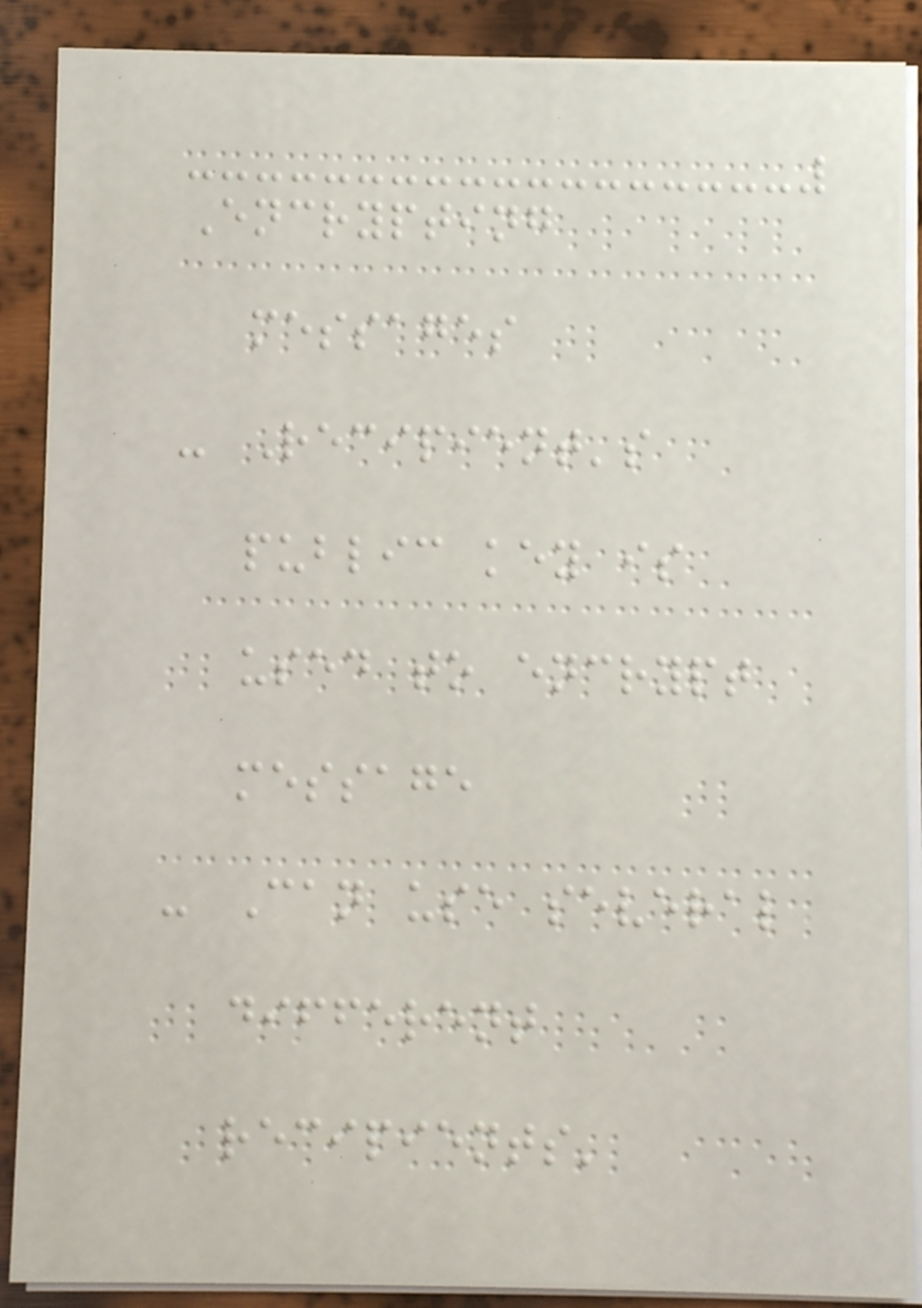Encrypting
messages
- Recipient's
public key is
used to encrypt
message
- Can use several
different
recipients'
